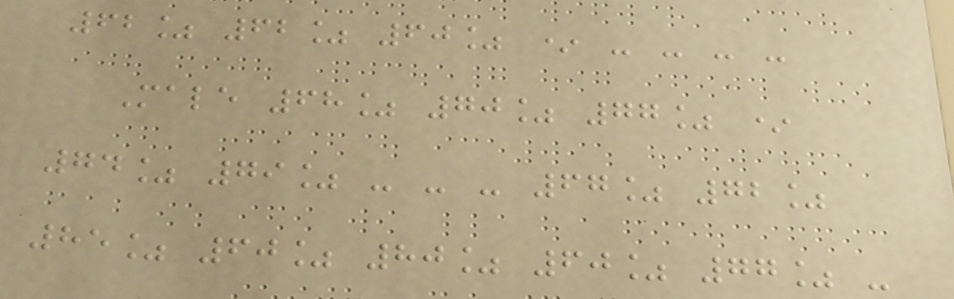62% 62% 60% * - - - -
Male 68% 70% 77% *
74% 79% - - - 67% 72%
85% 60% 80% 60% 77% -
